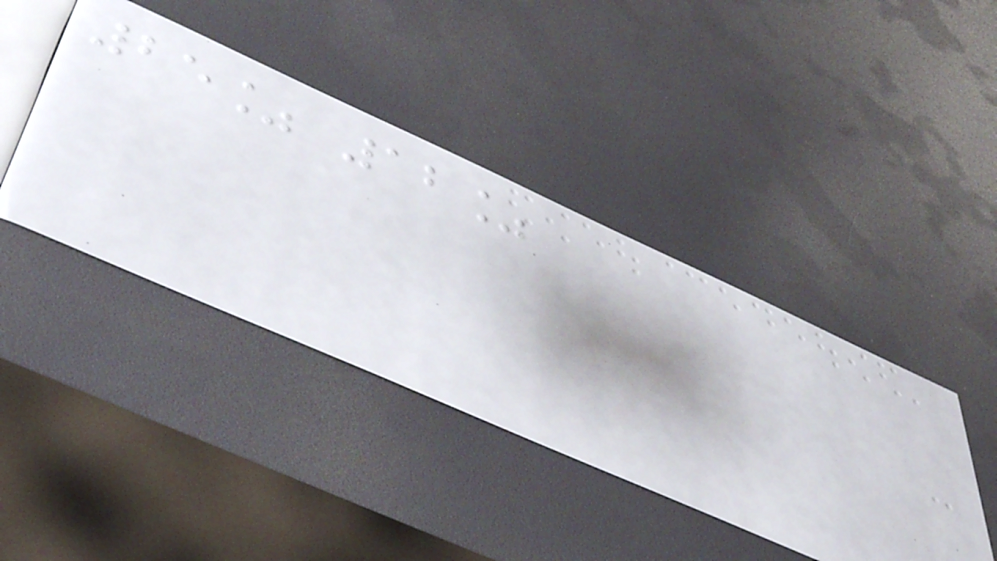25% 12%
